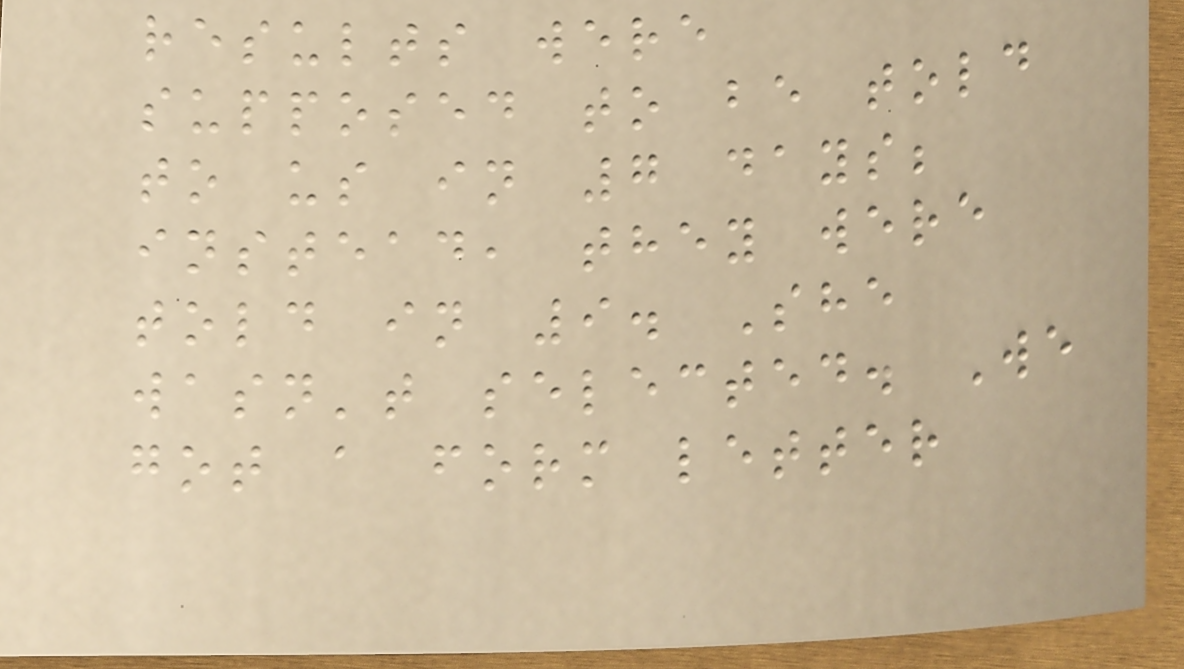results were
supposed to be told
to us in 7 days;
instead, they were
told in 9. She
wasn't selected. We
got a form letter
